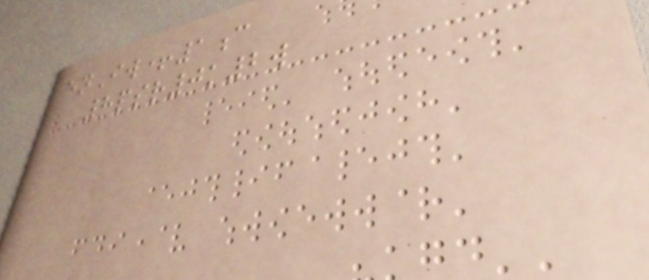enIw+1c
8psr0k2w
